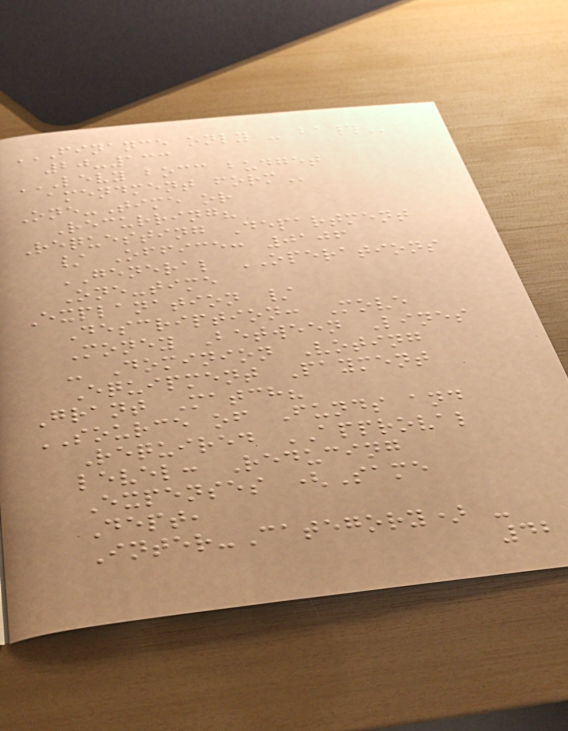FINANCE ONLY - BA#
20-133
LEVY BOCC BUDGET
AMENDMENT FORM
One-Time or
Recurring?
Requesting Department
/ Office: 0106
GENERAL OPERATIONS
One-time
Explanation /
Description: Move
Money Between Lines
- Dominion Voting
Equipment Payment
Grant Match?
SOURCE of Funds and
Required APPROVAL
level: Reducing
Expenses (Same
Dept,
Inter-Category) -
42
